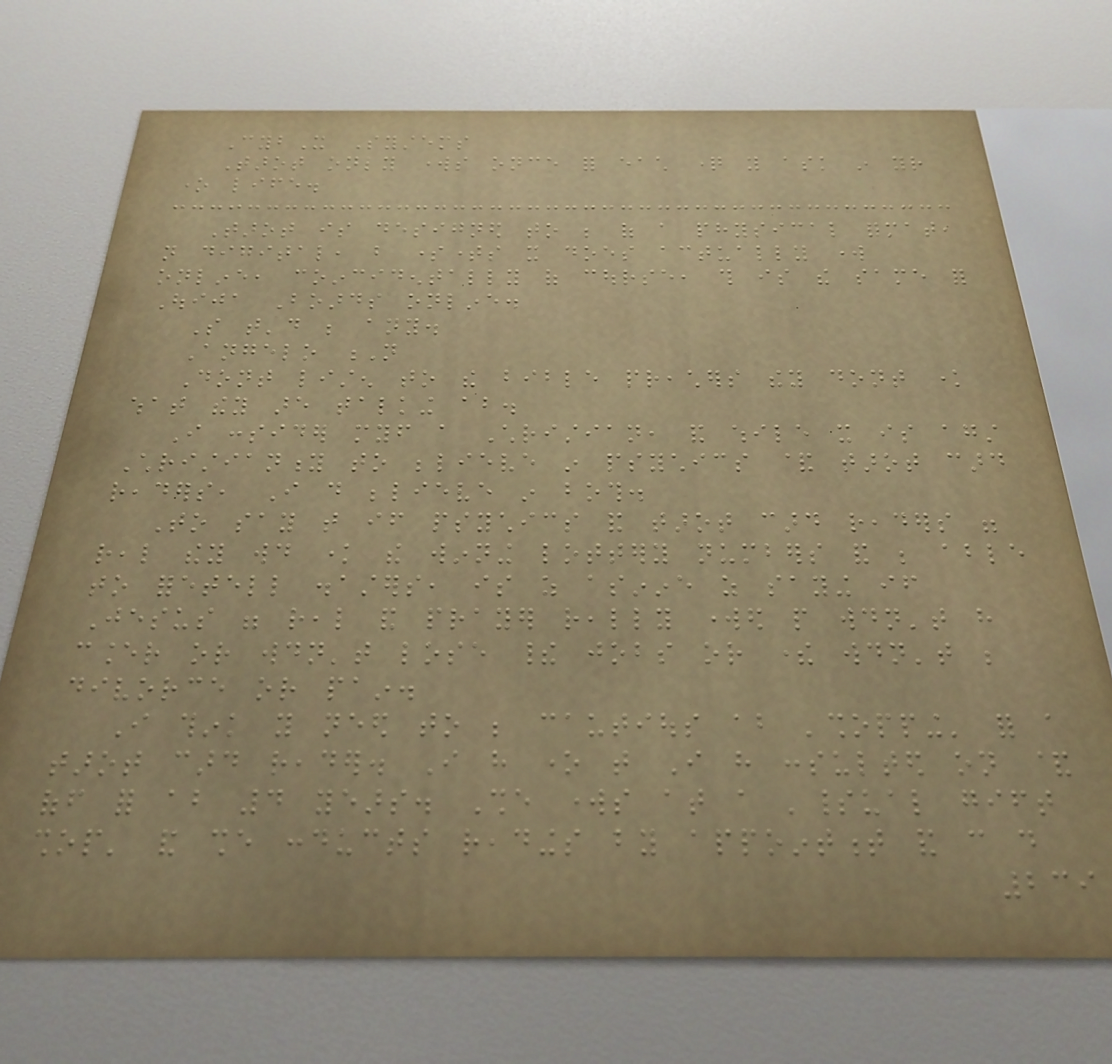CybX Systems
Tarot only works once for each question you ask in your
one life.
Tarot is designed to be of a physical format,
not digital, but sometimes it does actually work
online, coincidentally of course, this is the same for
Ouija Boards online.
So that'd be any.
Angelo N
Dont listen to the bible preachers they dont know
what they are talking about.
I consider myself a Christian, and while it is against
Christianity to believe in psychics & tarot card
readers, I do believe in both.
To say that if psychics and tarot card readers were
real they would know the winning lottery numbers and be able
to foretell disasters, is as asinine as saying if
Jesus were real and prayer really worked people wouldn't have
cancer or wouldn't lose their jobs or there wouldn't be
divorce or pain.
I think you need to be cautious about 'shopping' for a
tarot card reader. I have one that I have consulted on &
off for about 4 years. She works at a 'spiritual gift
shop' and she conducts readings by appointment and can do
239
